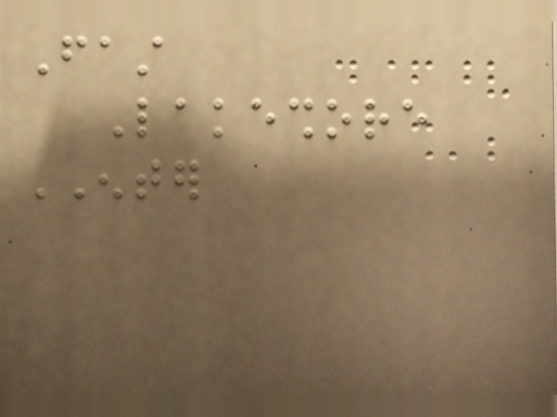Fast
Lakeshore
ENTER
